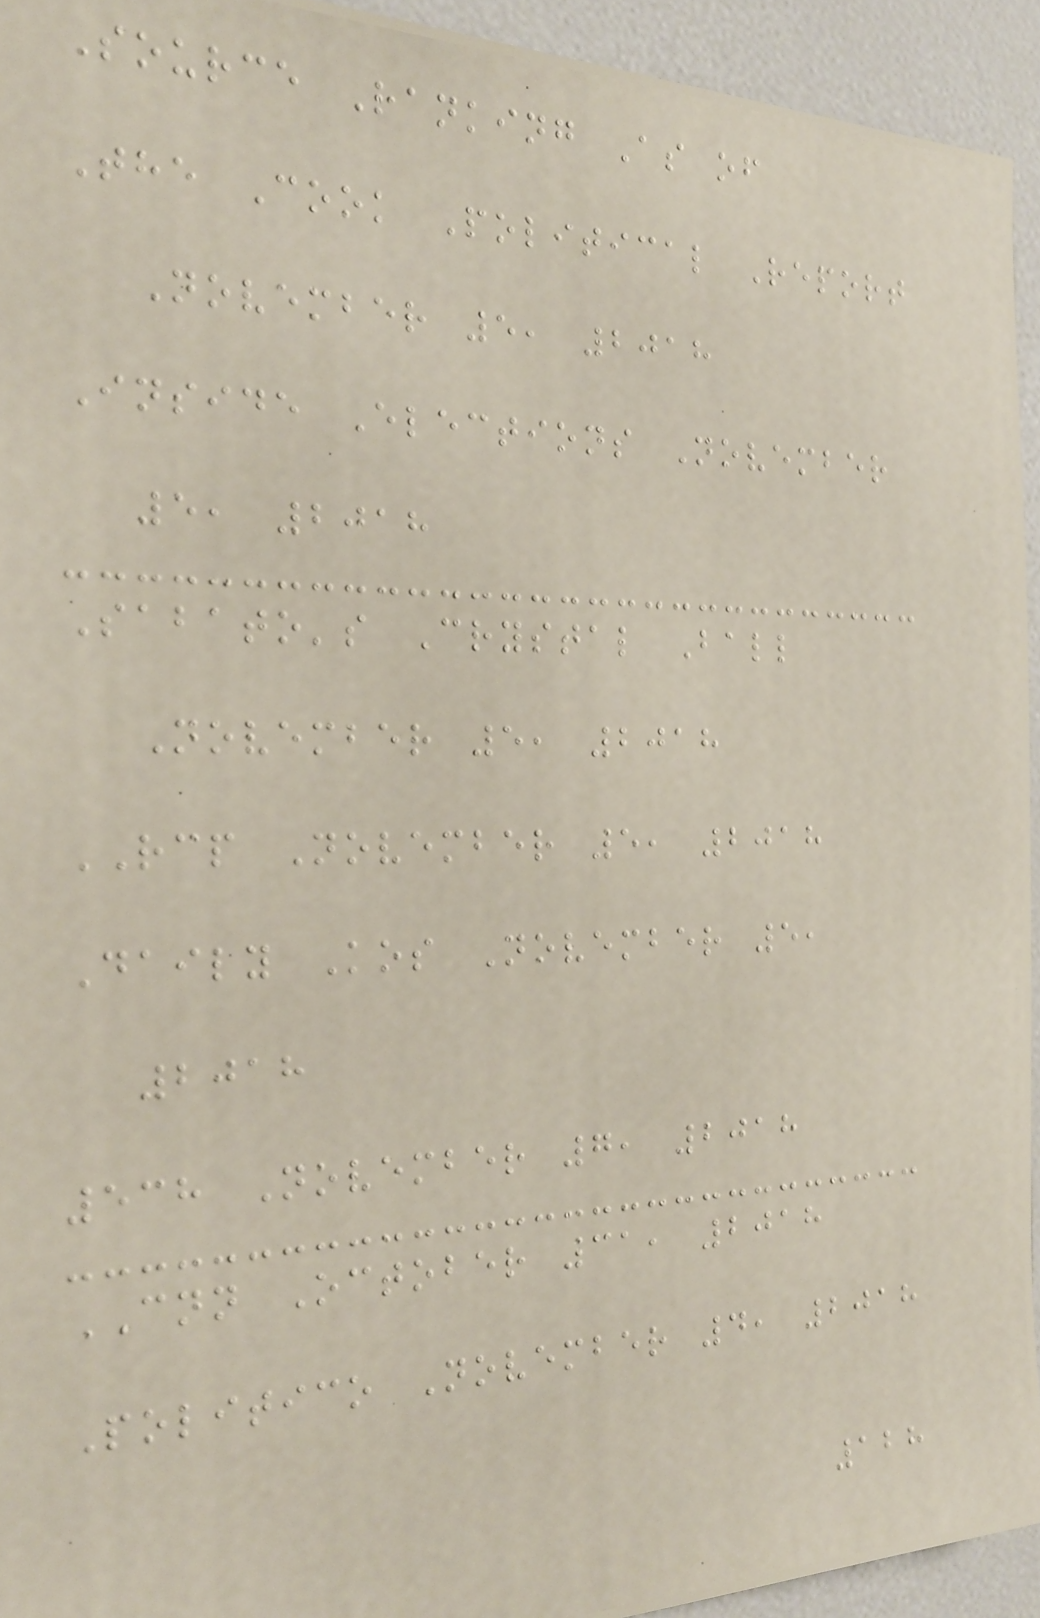Source Ranking As of
The Cook Political Report
November 5, 2018
Inside Elections November
5, 2018
Sabato's Crystal Ball
November 5, 2018
RCP November 5, 2018
Daily Kos November 5,
2018
538 November 7, 2018
CNN October 31, 2018
Politico November 4, 2018
128
